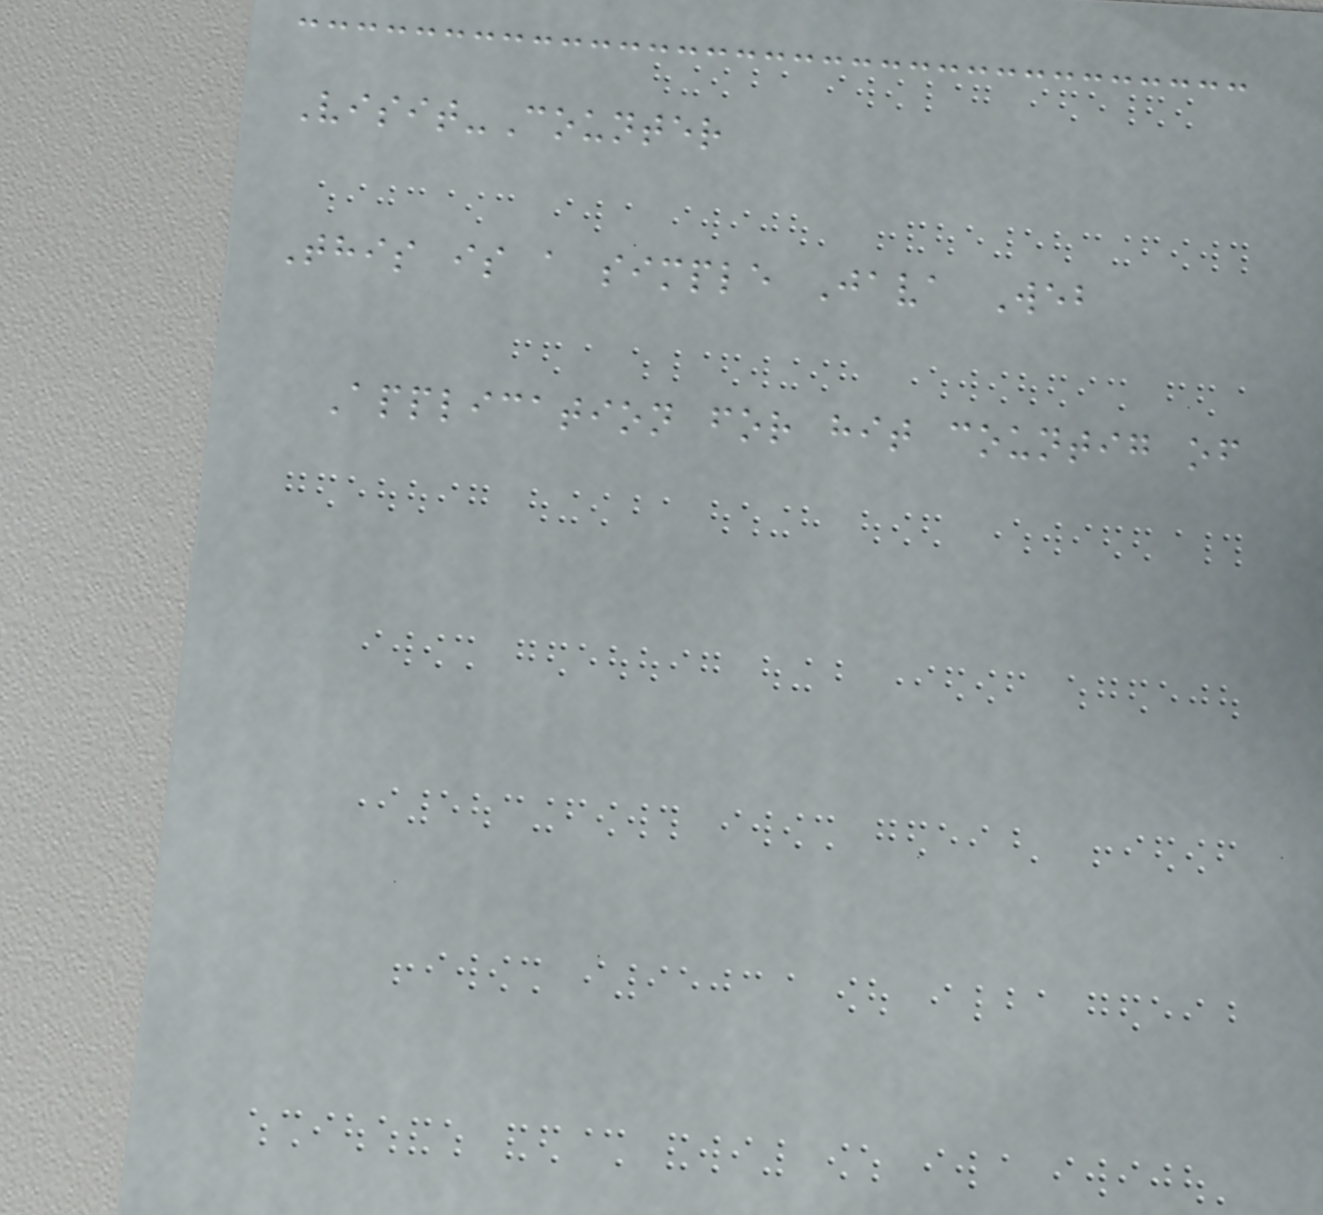Visit-Counter
This is a simple Java Web
Application for hit countig of
